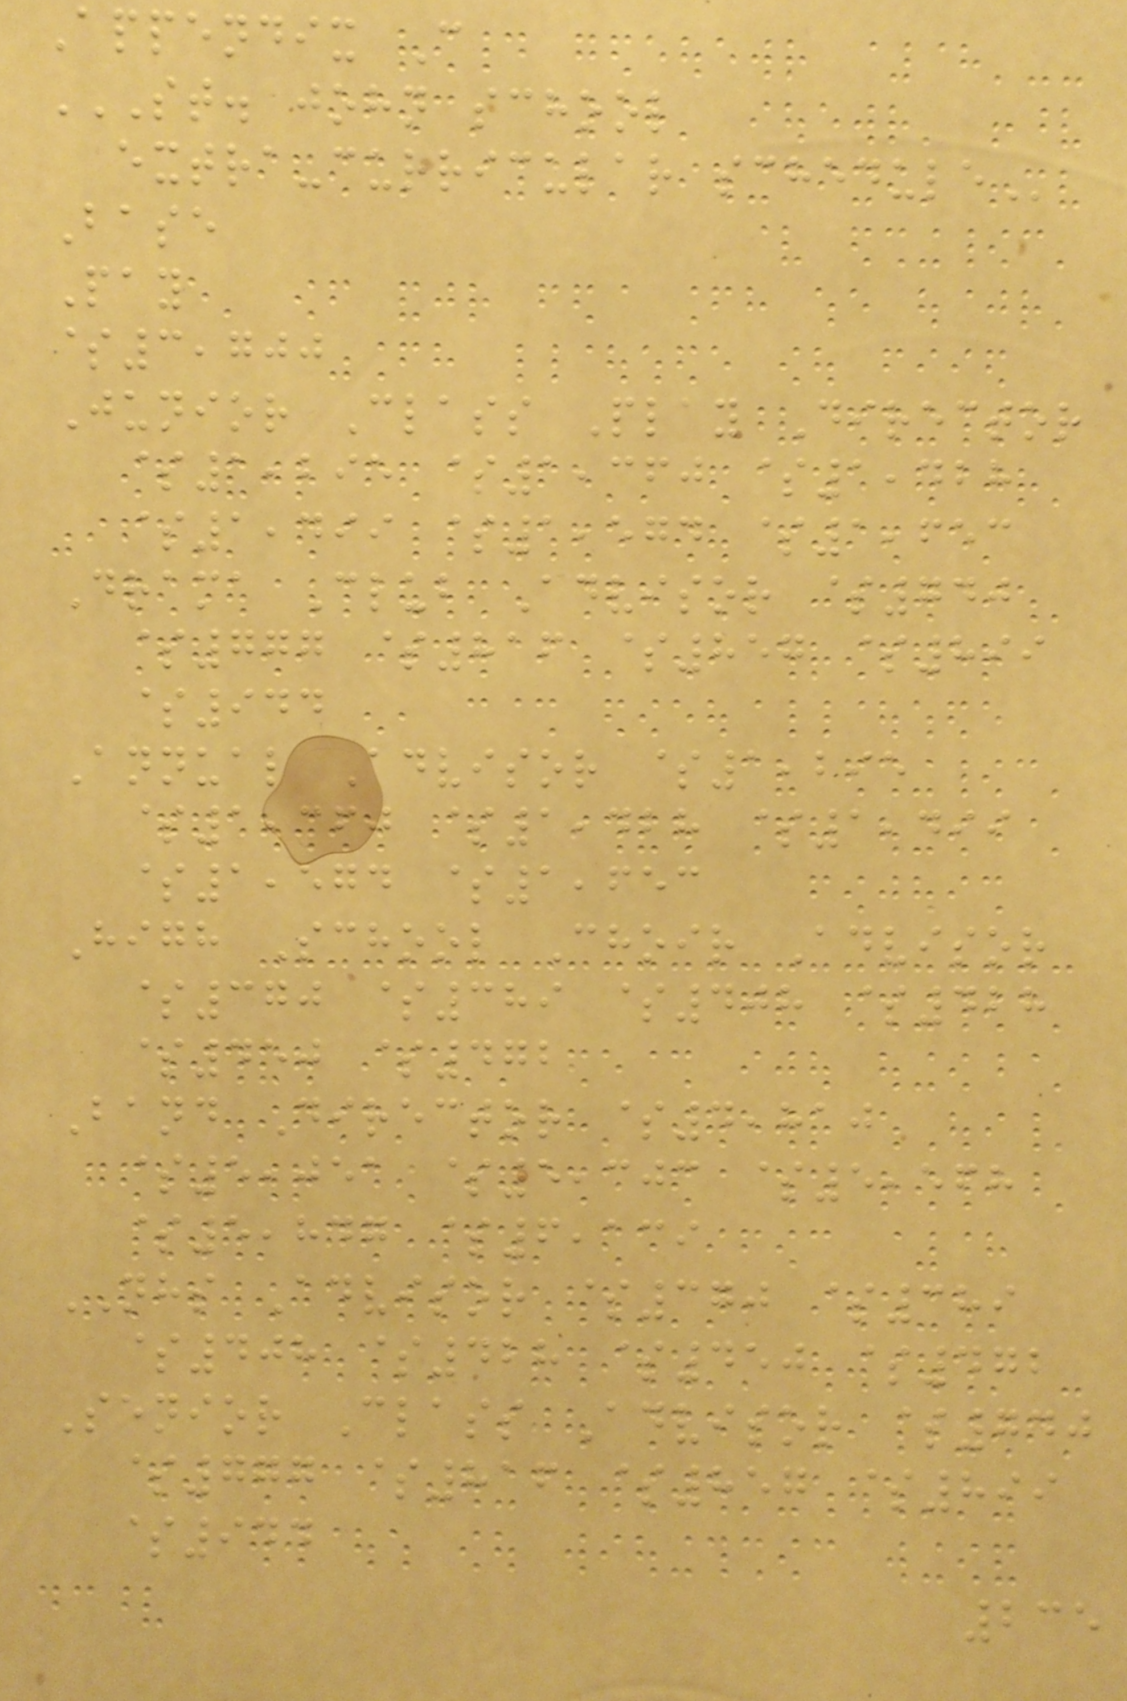Appendix C
ST. JOHN SCHOOL
EXTRA-CURRICULAR SCHEDULE
Base
Pay
$3,700
Junior Class Play Director
$1,295 $1,360 $1,428
$1,499 $1,574 $1,653
Drama Club Advisor $740
$777 $816 $857 $899
$944
Annual Advisor $1,295
$1,360 $1,428 $1,499
$1,574 $1,653
High School Choir Advisor
$370 $389 $408 $428
$450 $472
Band Director $4,810
$5,051 $5,303 $5,568
$5,847 $6,139
NHS Advisor $370 $389
$408 $428 $450 $472
Senior Class Advisor $740
$777 $816 $857 $899
$944
235
